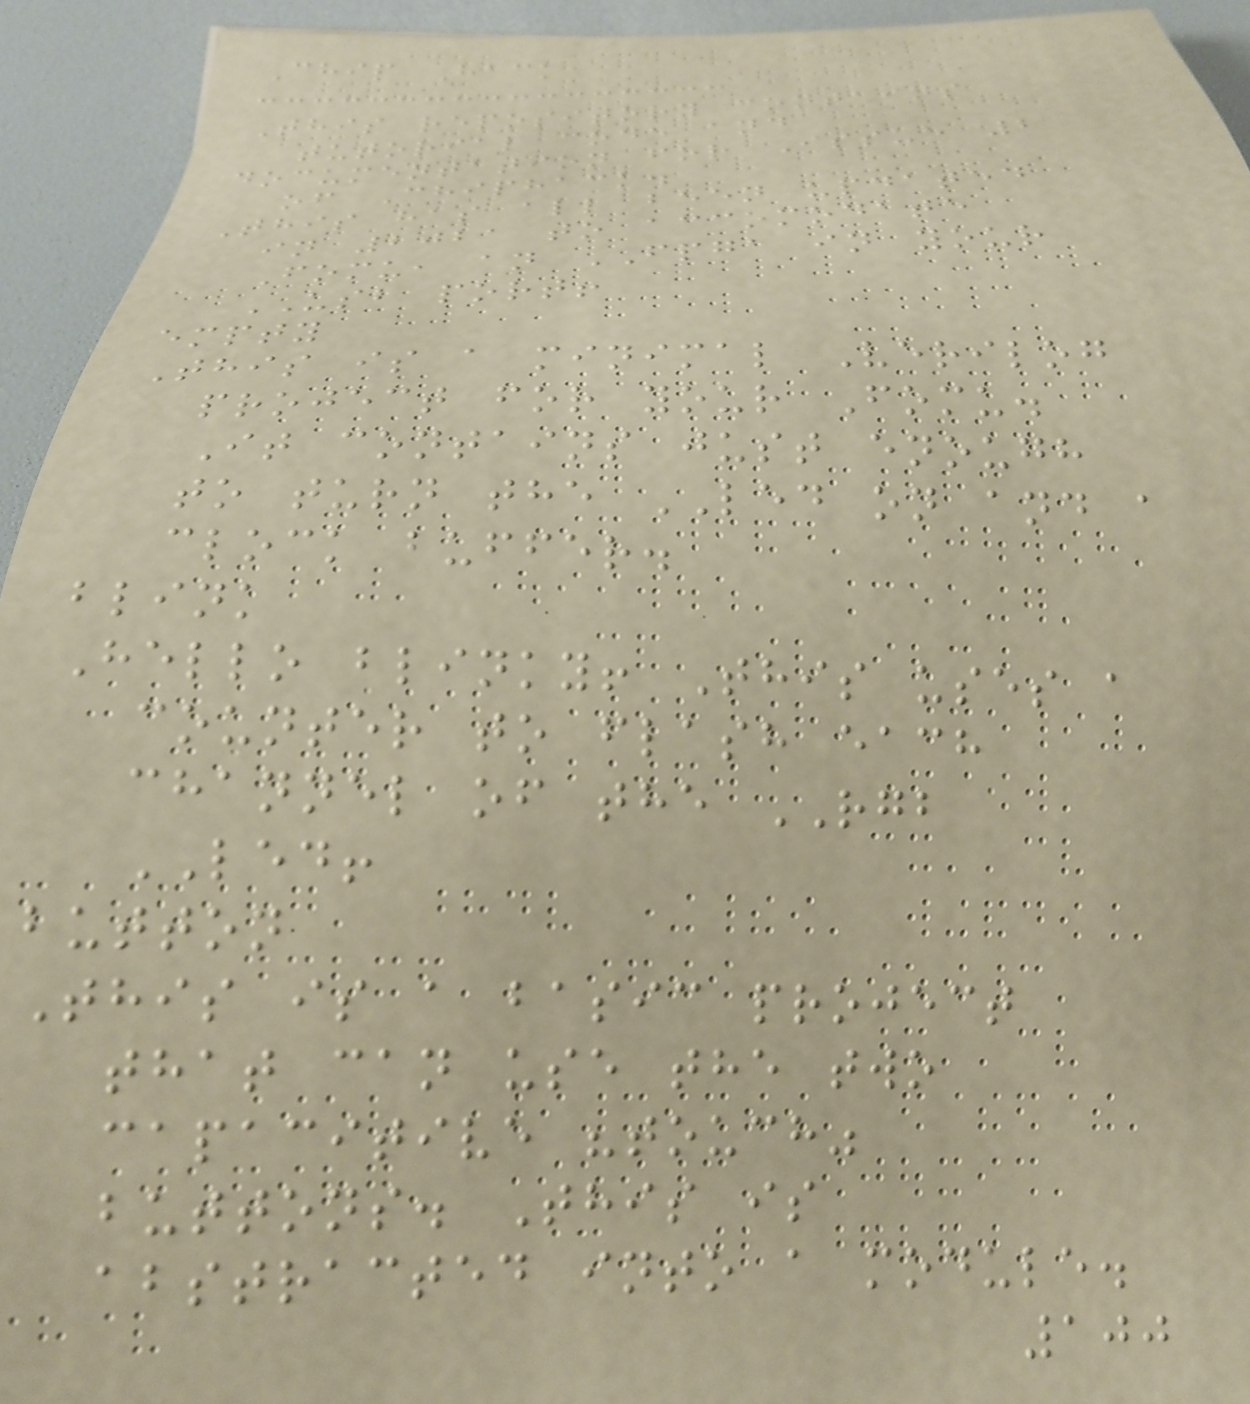Chip Hack
This repository contains
tutorial code and
documentation for Issue 2
of Chiphack.
This has all been updated
in 2021 to accomodate
Fomu, an FPGA in your
USB port!
empty
This is a minimal Verilog
project for your Fomu.
It contains just enough
to turn the LED on and a
clock buffer.
blink
Hello blinky! This uses a
counter to flash each
channel of the RGB
LED!
button
This is a basic project
that can use the two
capacitive "touch"
buttons. This is
abstracted into a module.
100
